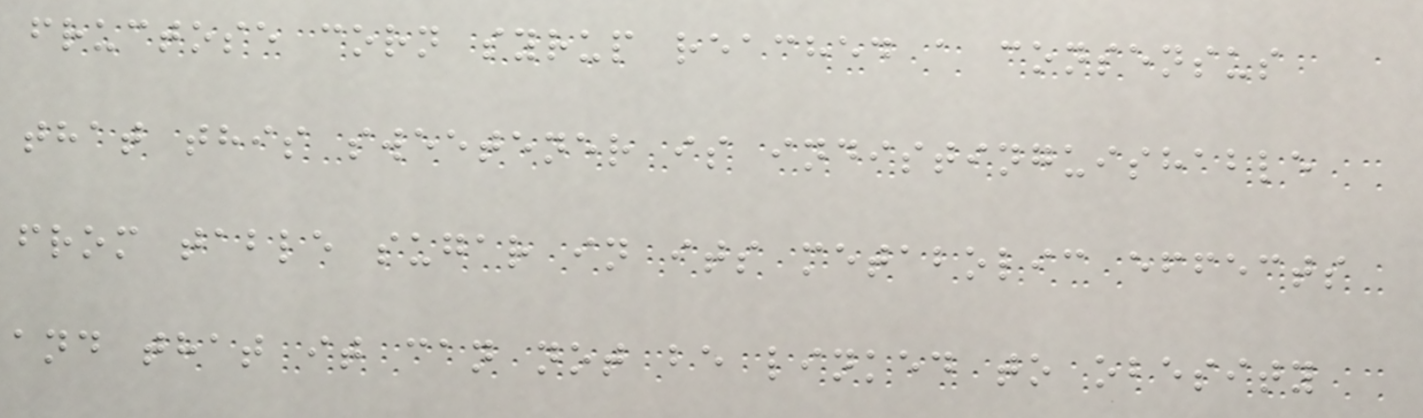fructose corn syrup reached a consensus
that this sweetener is indistinguishable
from table sugar in its metabolic effects
and that it can not be linked to obesity
